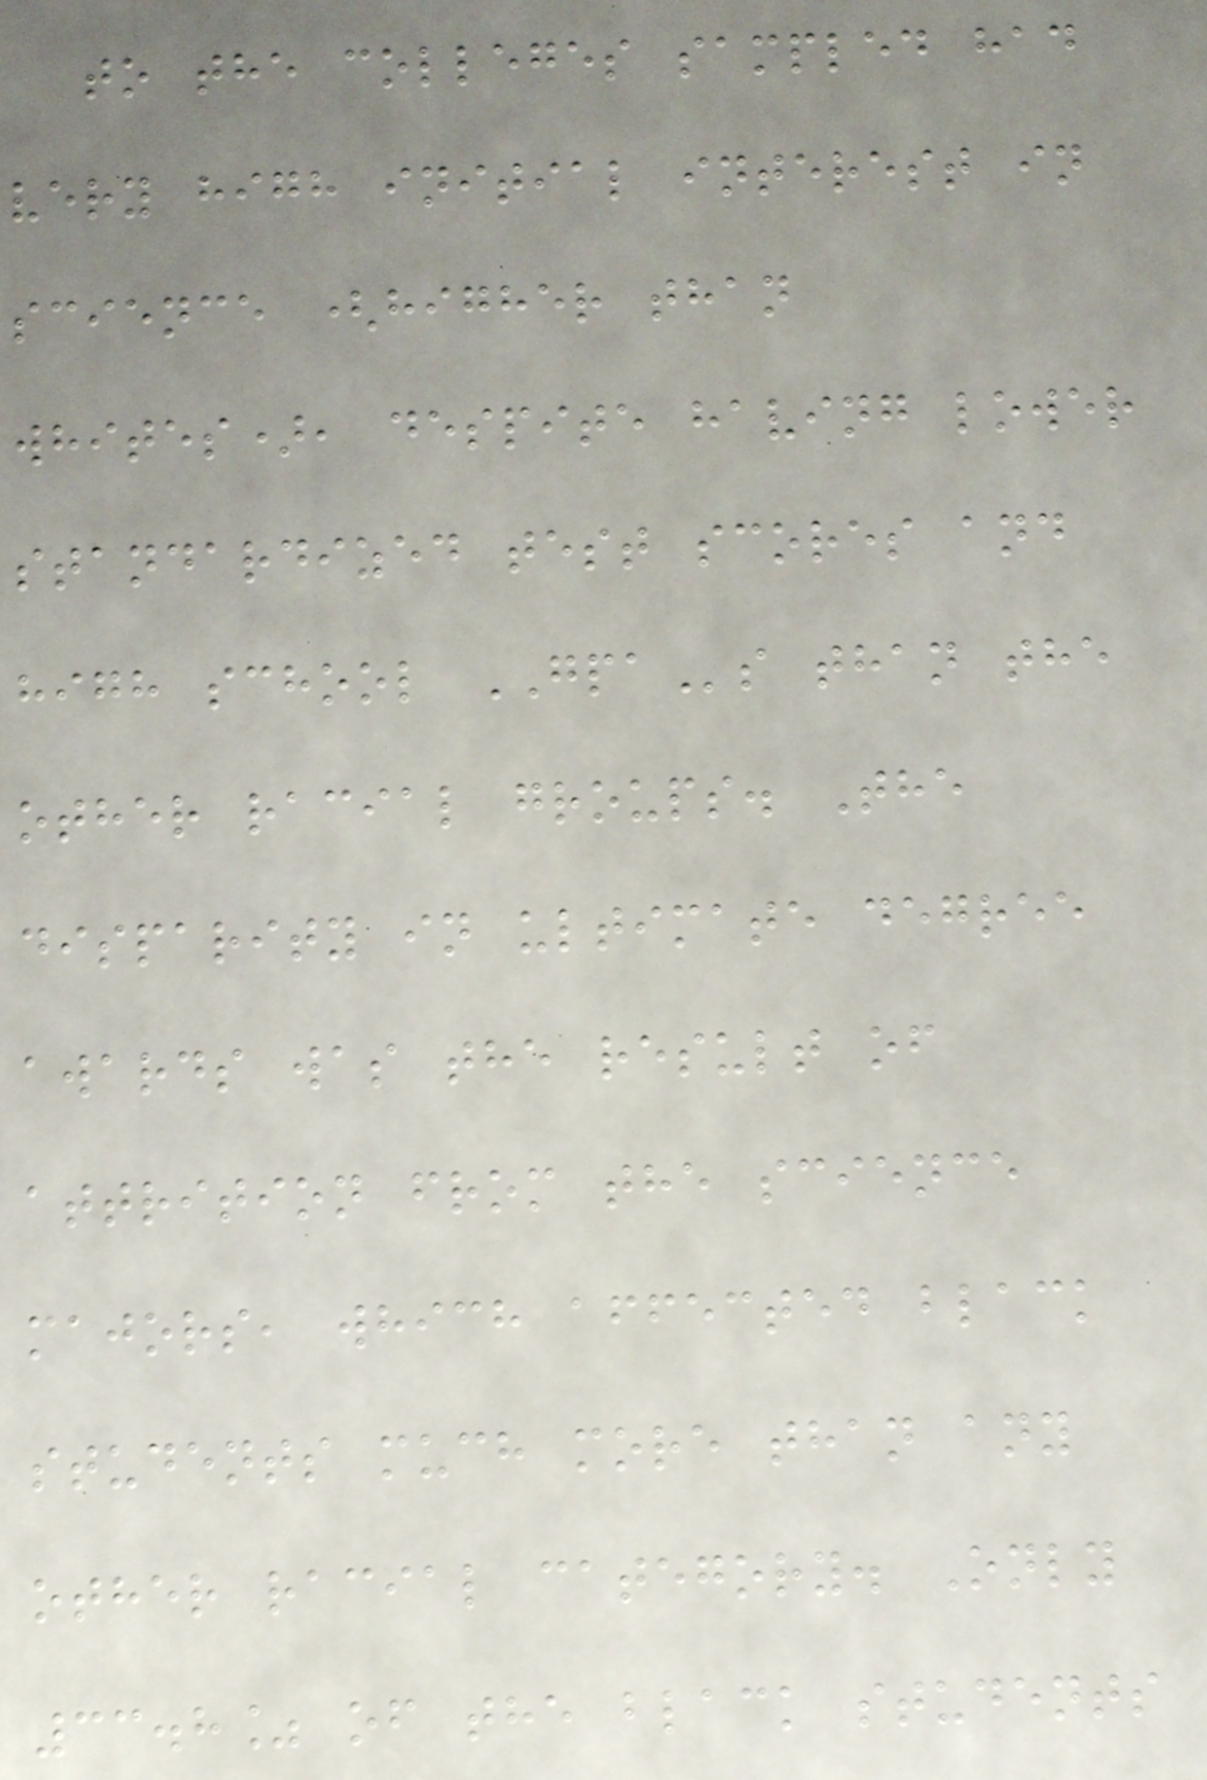to the colleges sampled had
very high initial interest in
science (higher than
whites), despite having lower
standardized test scores and
high school GPAs than the
other racial groups. The
disparity in ultimate degree
awards was the result of
attrition from the science
majors, which affected black
students much more than any
other racial category. Only
33.8% of the black students
